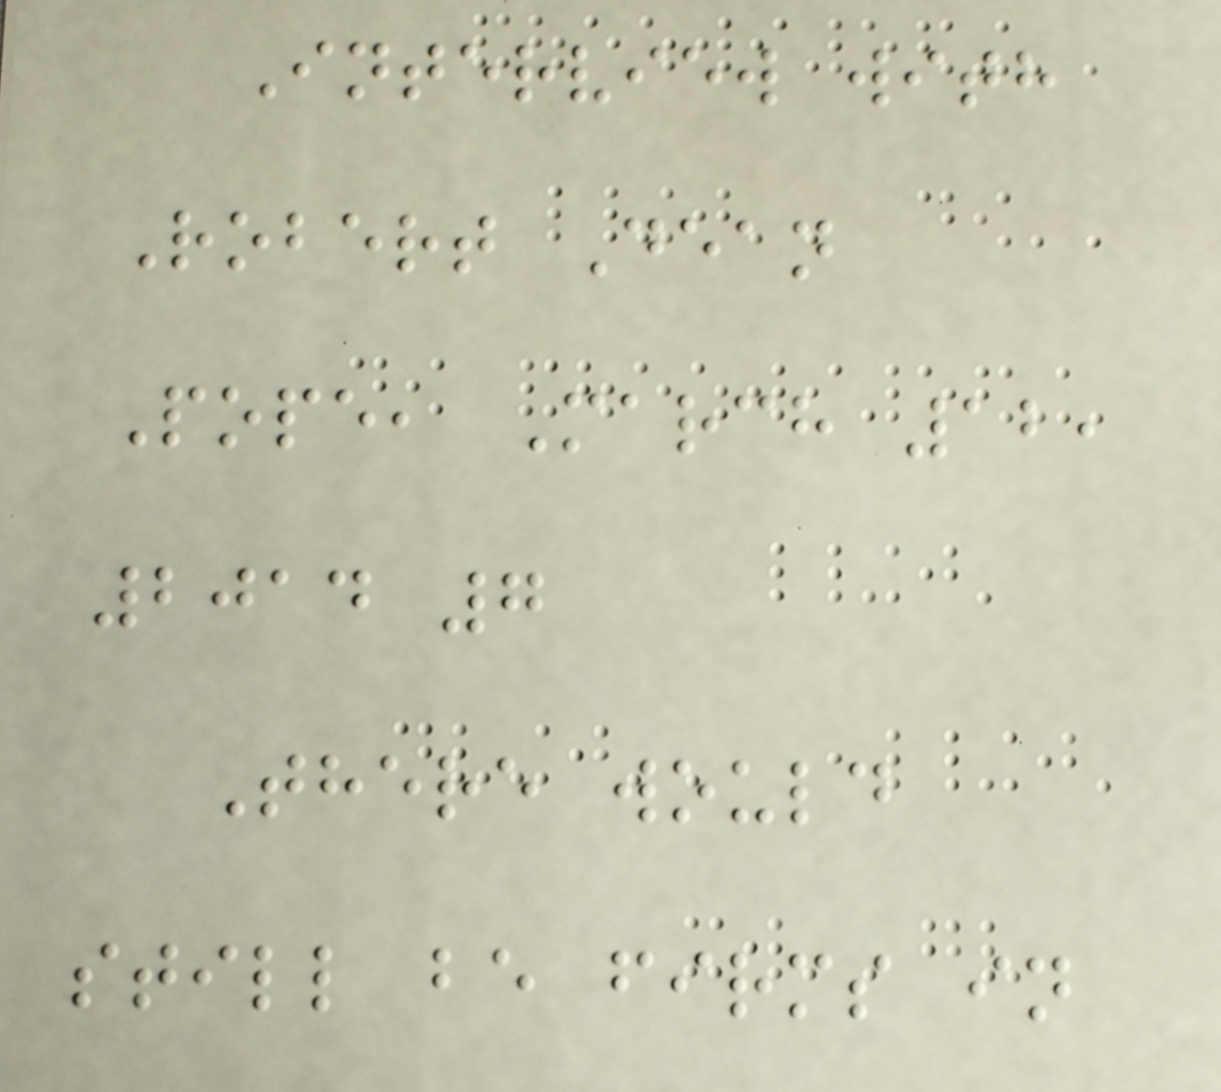Interview with
Robert Dean
Pope, March 12,
2014 7
There would
still be firms in
